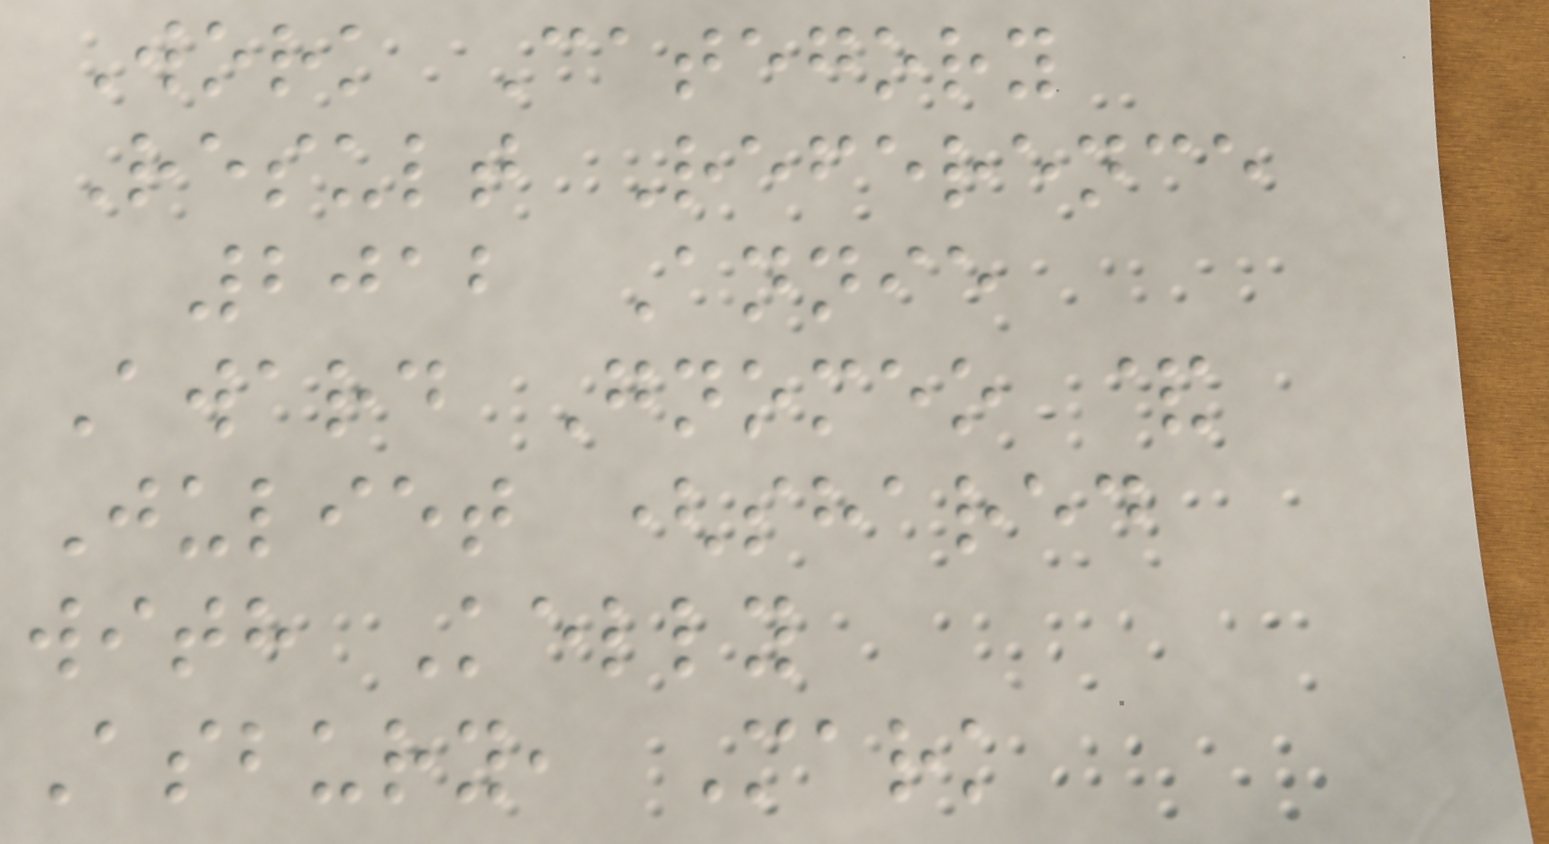Work Category
Result Reference
2012 Annie
Award Gnomeo &
Juliet (shared
with Kelly
Asbury, Mark
